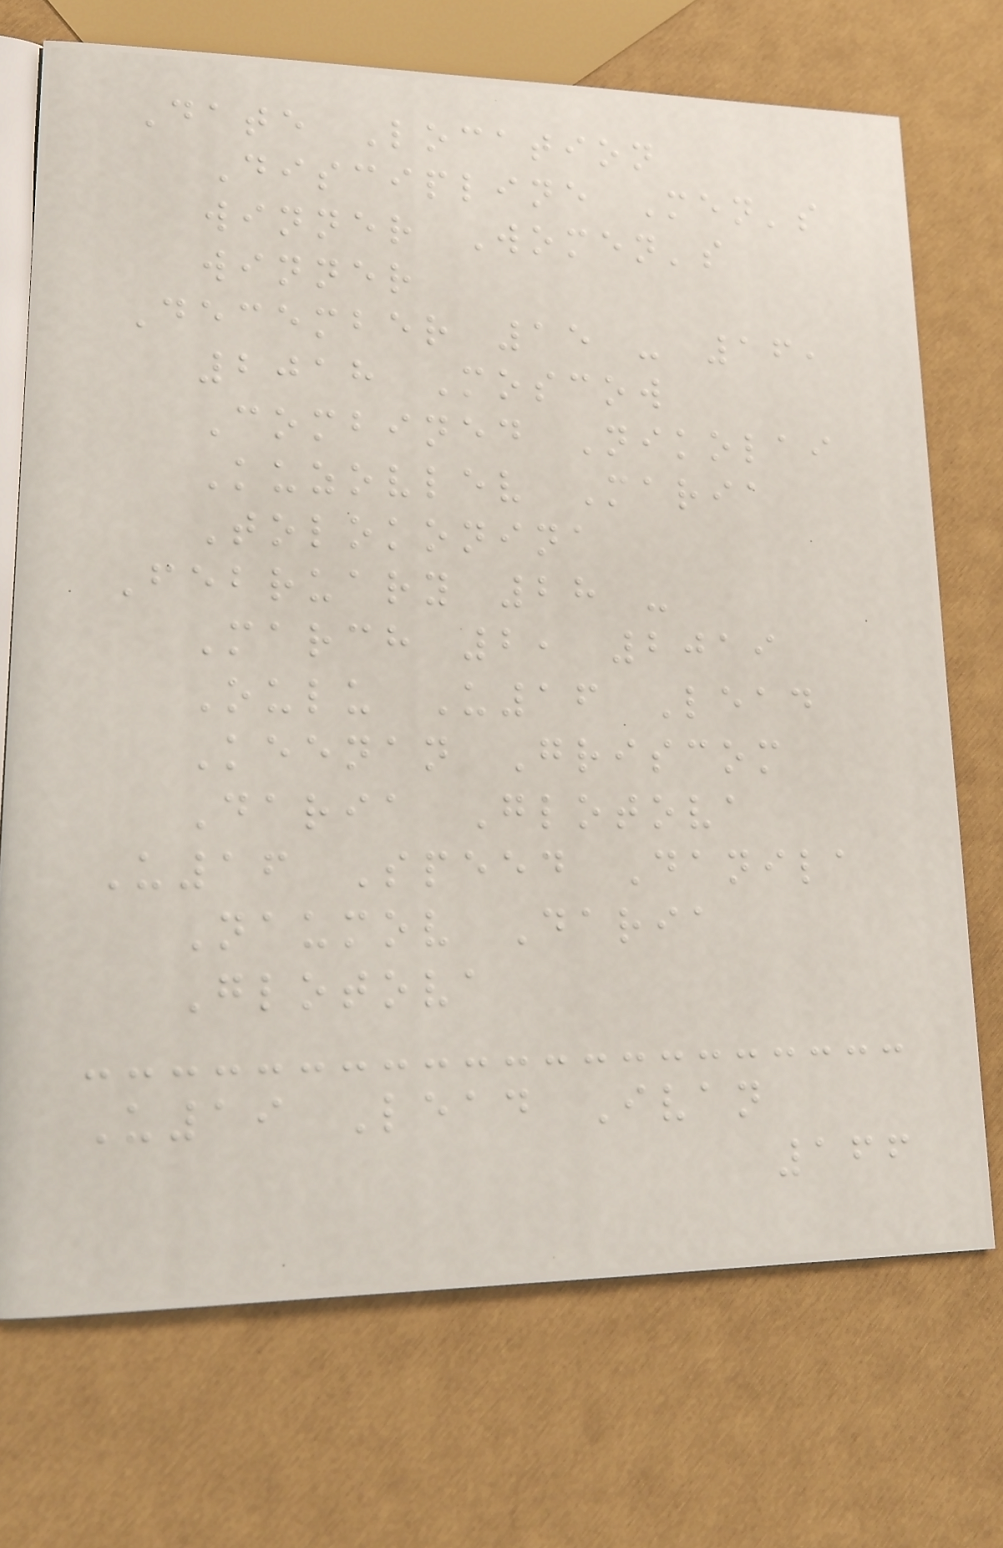Date Location
Discipline Men's
winner Women's
winner
December 15 - 16,
2018 Moscow
Combined Nikolai
Kuzovlev Maria
Tolokonina
February 28 -
March 2, 2019
Oulu U16 Lead
Keenan Griscom
Daria Glotova
U16 Speed Danila
Naumov Daria
Glotova
U19 Lead Ivan
166
